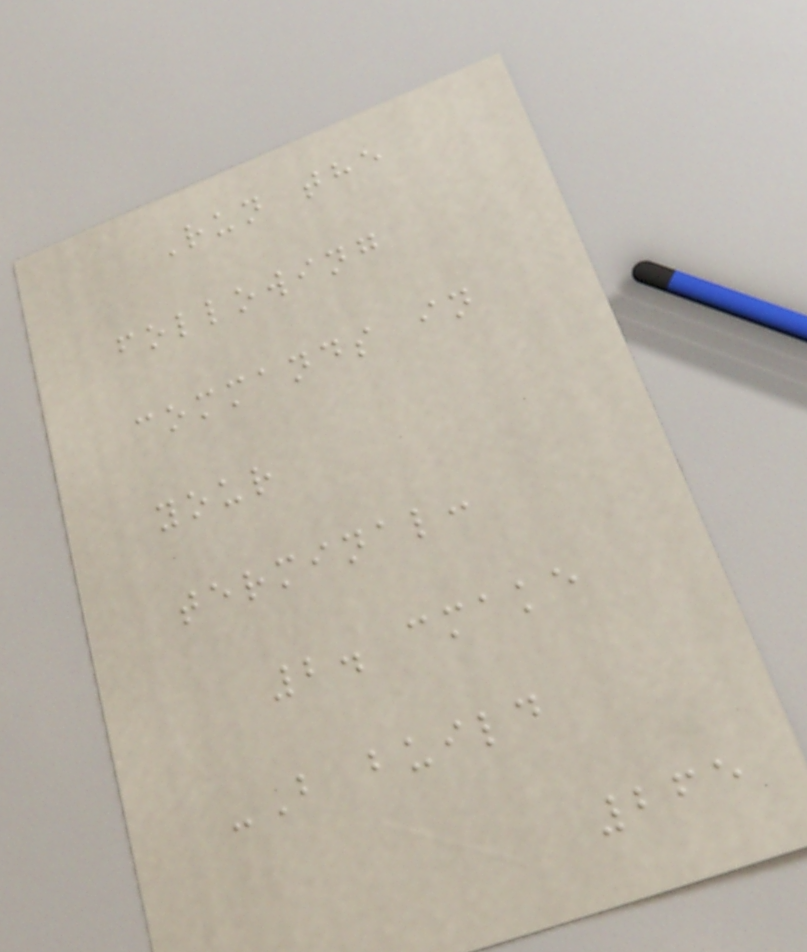Run the
following
commands in
your
terminal:
2. cmake
-B build
265
